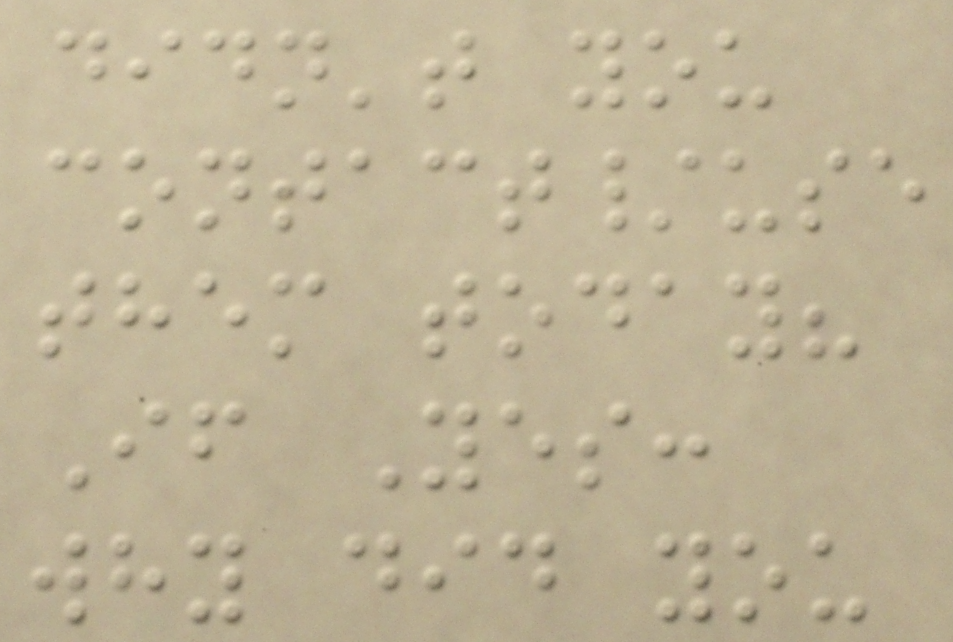didn't you
contact/use
them today?
If Yes:
why did you
